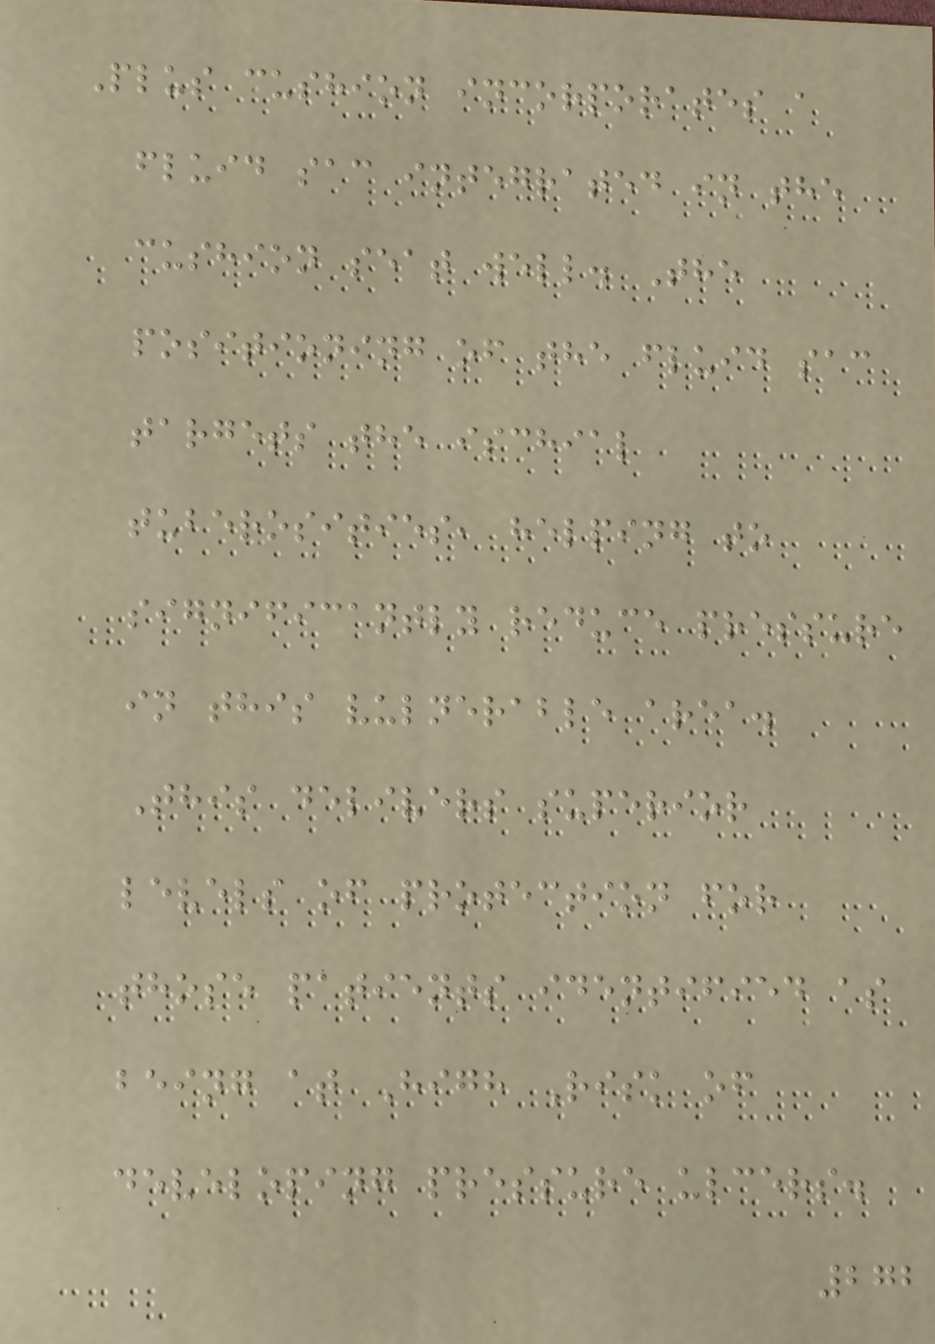Plus cushion incorporates a
fluid sac integrated in the
cushion seat well. The
positioning of the fluid sac
targets the ischial
tuberosities, helping to
significantly reduce pressure
in this vulnerable area.
This delivers superior
levels of protection for
those patients identified as
being at High Risk of
developing pressure ulcers.
272
